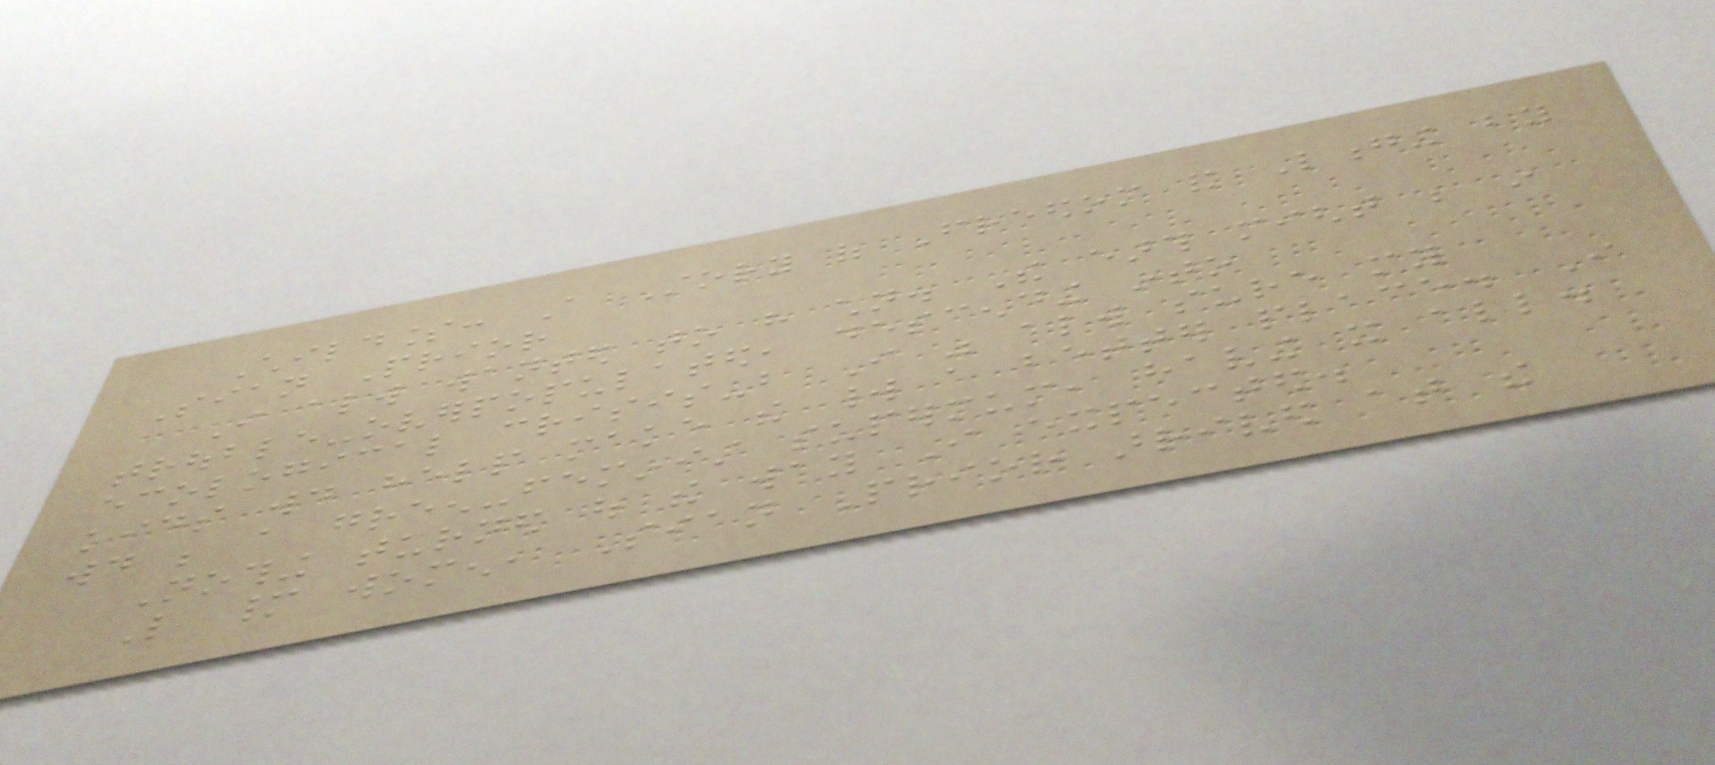Childless: A Story of Freedom and Longing by
Sian Prior
I always wanted to have children. The earth might be in
trouble-overpopulated, descending into
ecological crisis-but I was always sure my
kids would help make the world a better place. I
would be a green-feminist supermum, having it all.
Nothing turned out the way I expected.
Like many women, Sian Prior arrived at the
